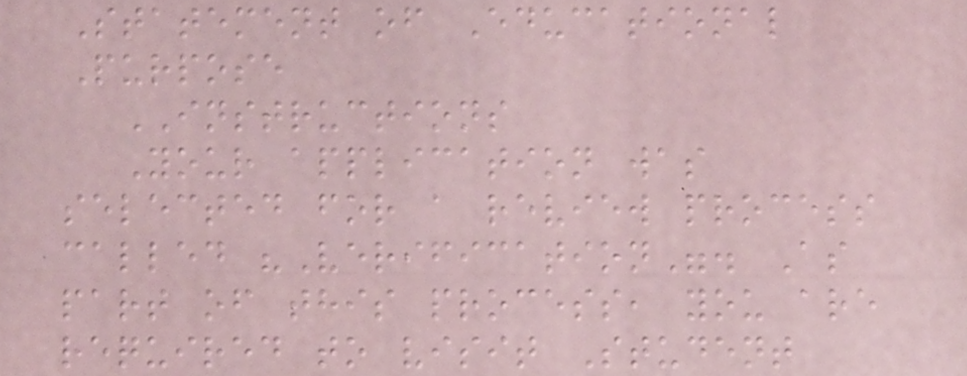Statement of Educational
Purpose
INSTRUCTIONS
Your application was
selected for a review process
called "Verification". As
part of this process, you are
required to visit Student
